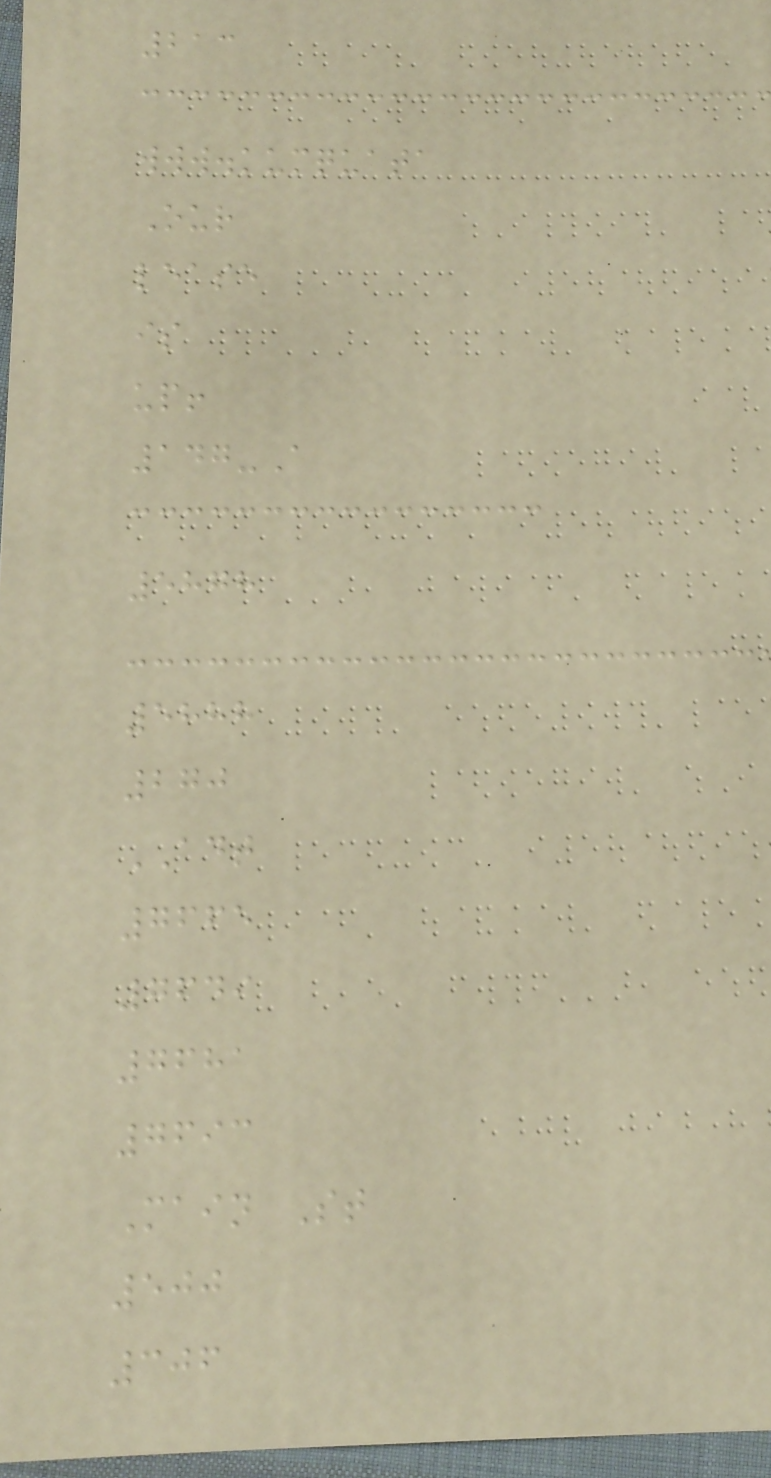213
www.kumquata
Our
lease
is
up!
147-A
5878
5888
270
ADT
7665
7649
7681
7693
Main St
500
306
